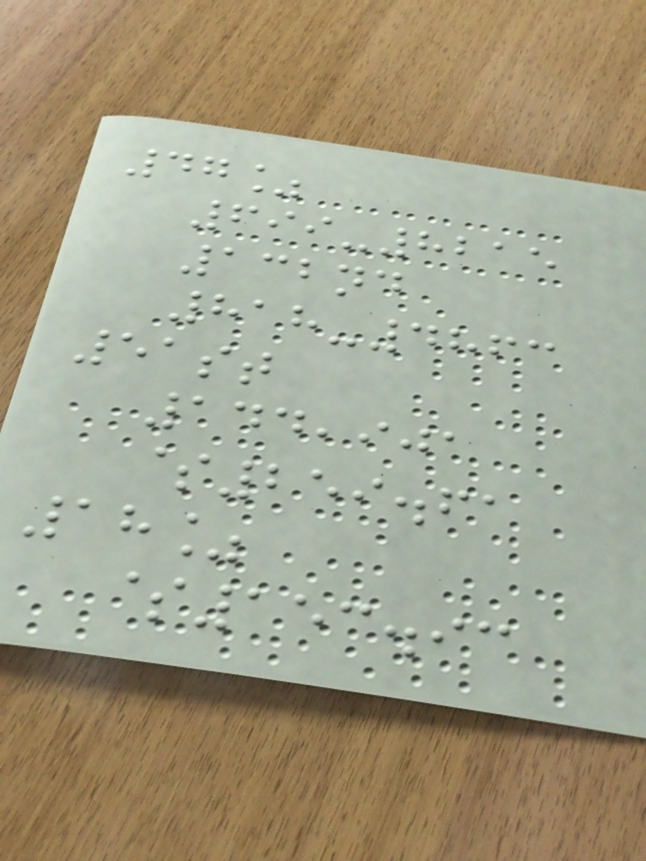47%
699-8215
132nd
818-4863
51st
144,901
$259.61
18%
$153.93
